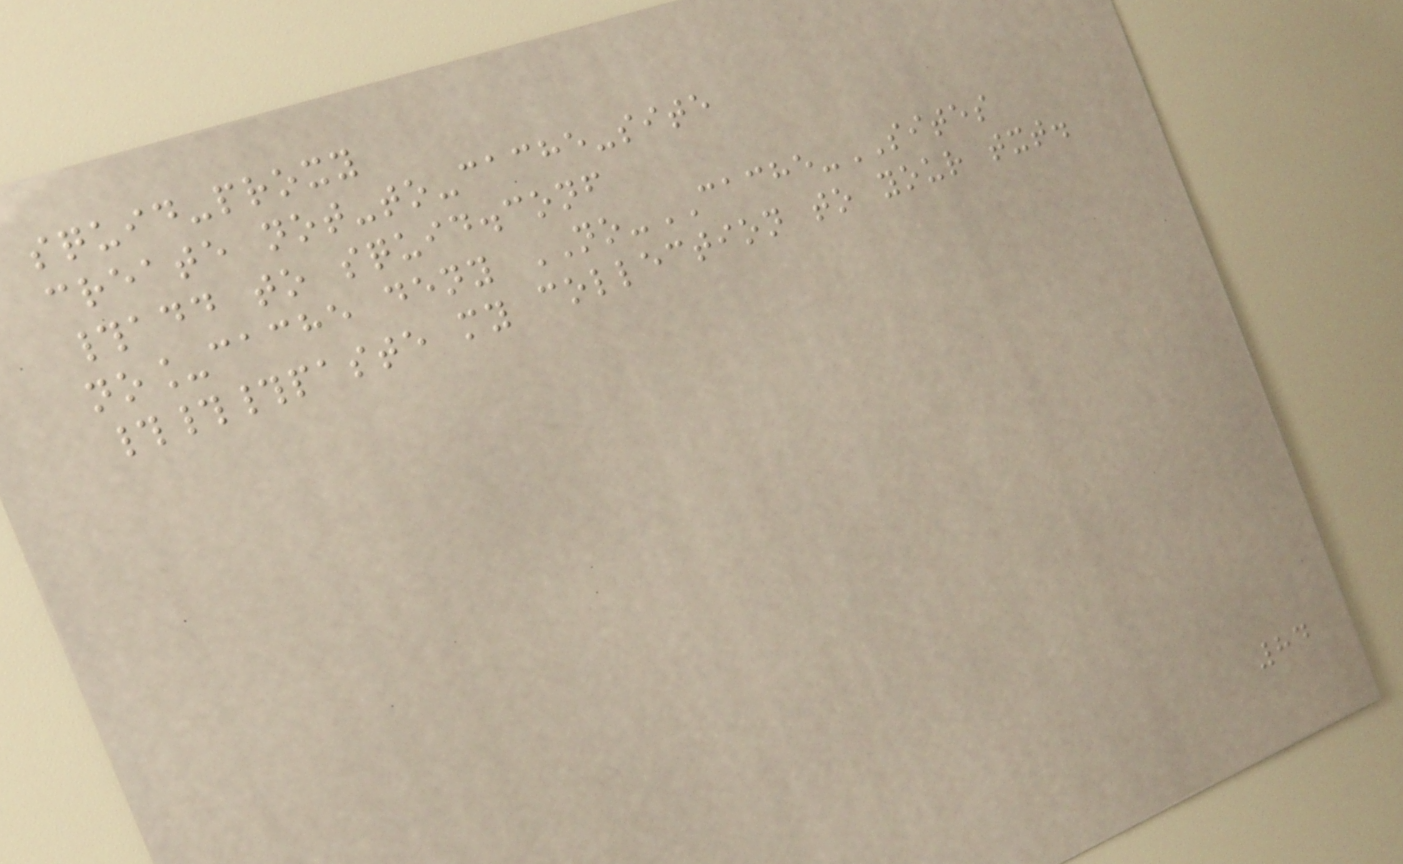squid-proxy
create not-to-cache-site
#add to squid.conf
no_cache deny NO-CACHE-SITES
###paste my collection to your txt.
84
